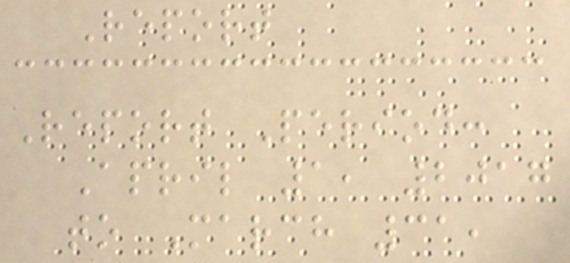Report
Report Period:
April 1, 2017
to March 31,
